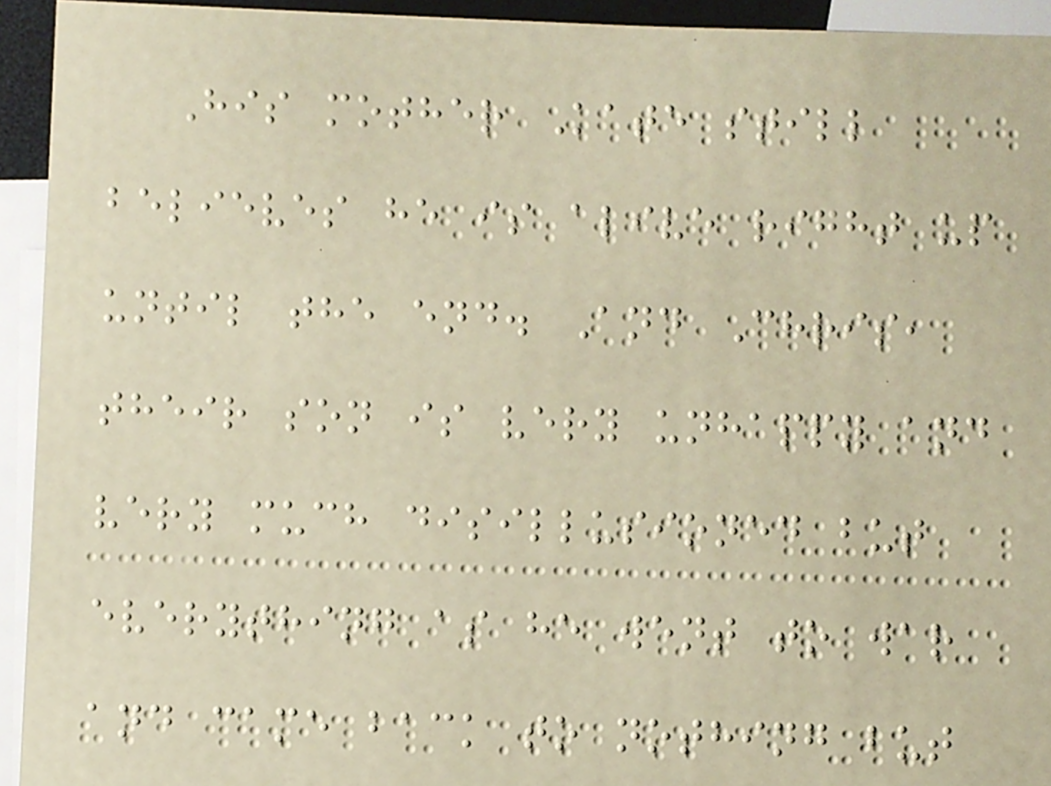His mother Kate still
believes he is alive right up
until the end. And Chris,
their son is very unhappy and
very much disillusioned but
everything as he went to war
and came back to nothing but
